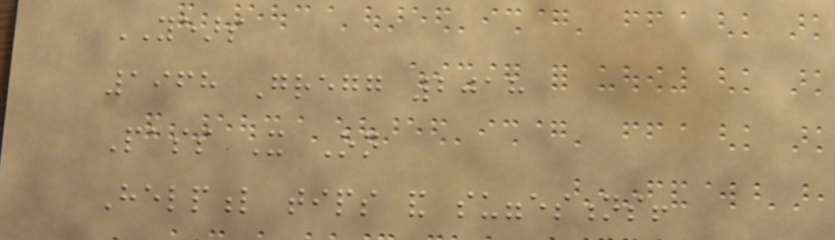YEARS
1968 Gregg 2018
Pass It On
Helpful tips and suggestions!
